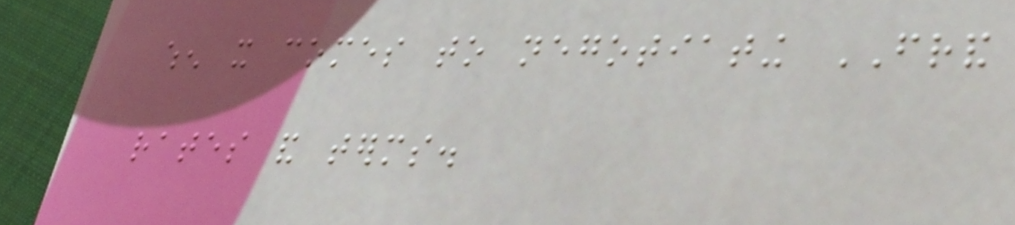when it comes to negotiating FRAND
rates and terms.
